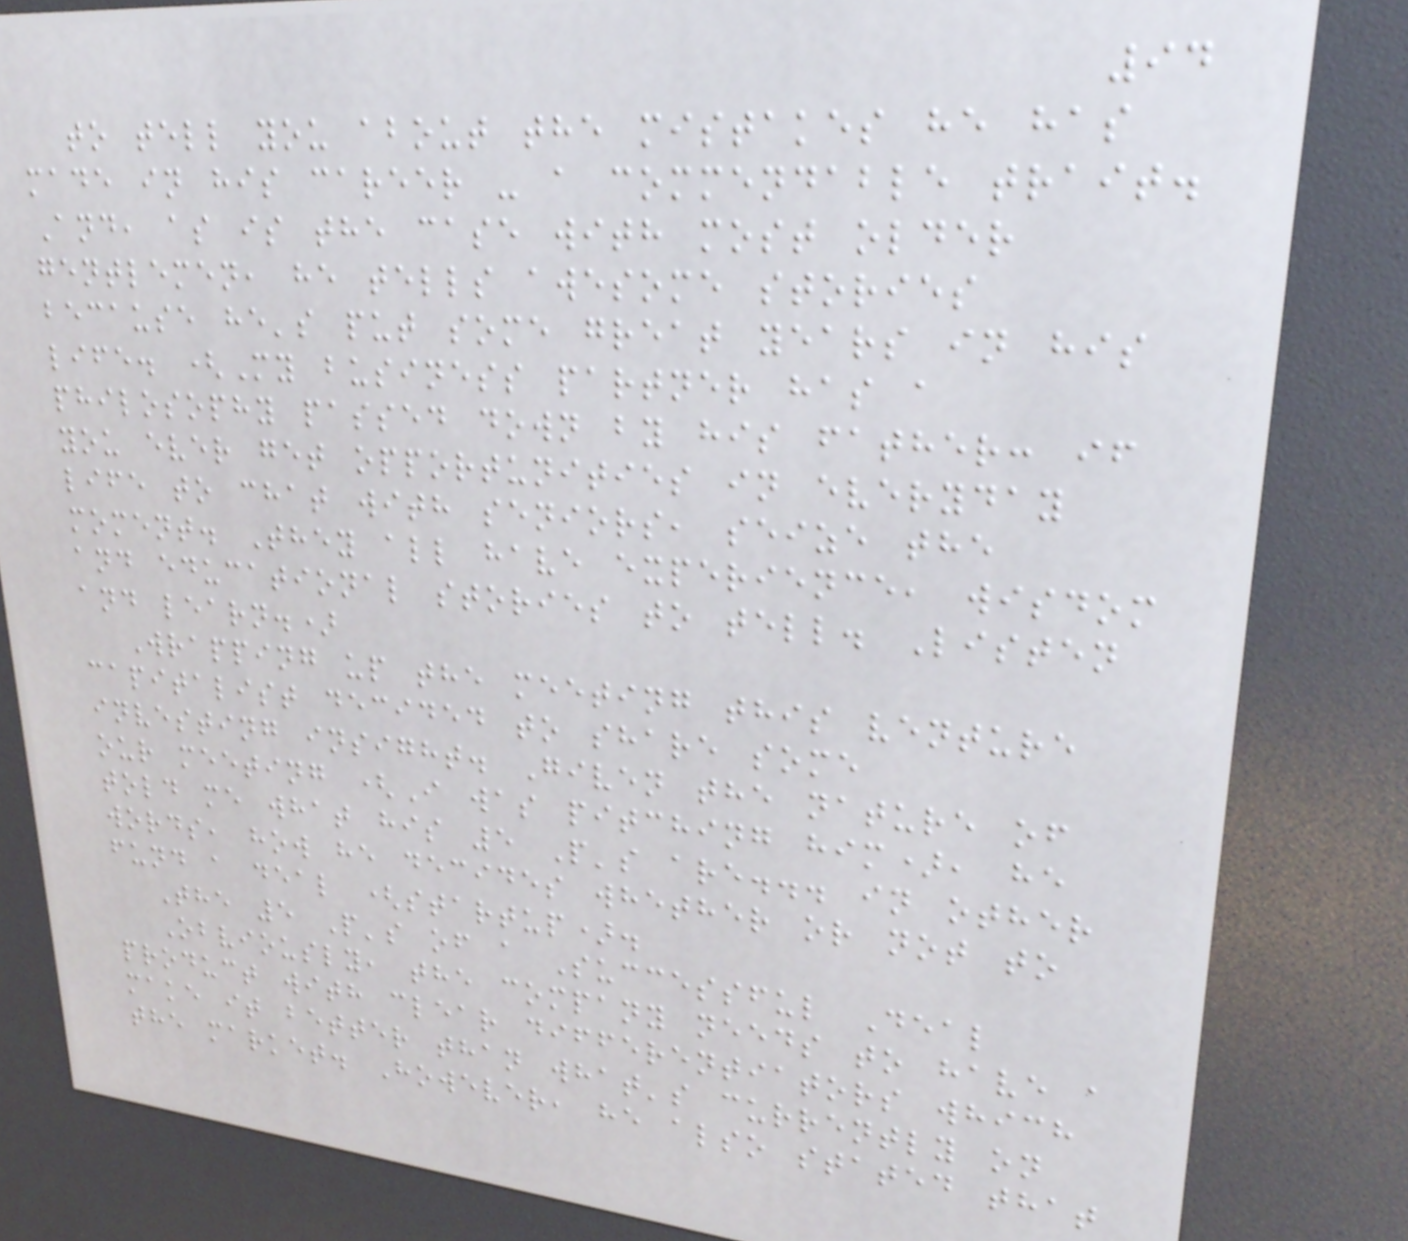94
to tell you about the mistakes he has
made in his career - a commendable trait.
And, as is the case with most older
gentlemen, he tells awesome stories
because he's put some great years in his
life. (My business partner has a
philosophy passed down by his father: if
you ever get opportunities in everyday
life to chat with seniors, seize the
moment. They all have experience, wisdom
and educational stories to tell. Listen
and learn.)
Wrapping up the meeting this venture
capitalist decided to share some
investing insight. Given the nature of
our meeting (I was pitching him), he
told me what his 5 P's are... in other
words, how he decides whether or not to
fund a deal (startup).
The 5 P's of a Successful Deal
Obviously, the company needs to have a
product with clear differentiators which
make it better than what's currently on
the market. However, he also stated that
